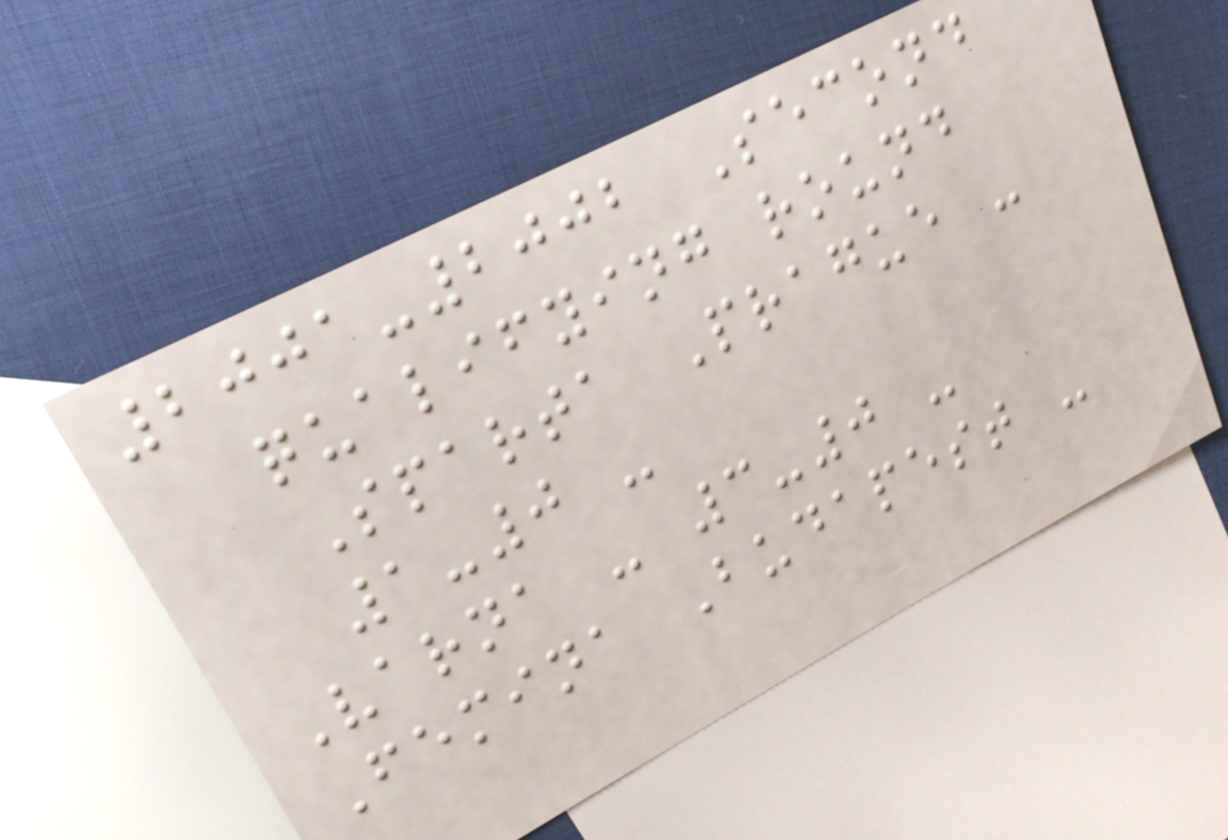2001-2002 Second
qualifying round
Sparta Prague -
1-0 -
Varna - 3-0 -
Femina Budapest -
